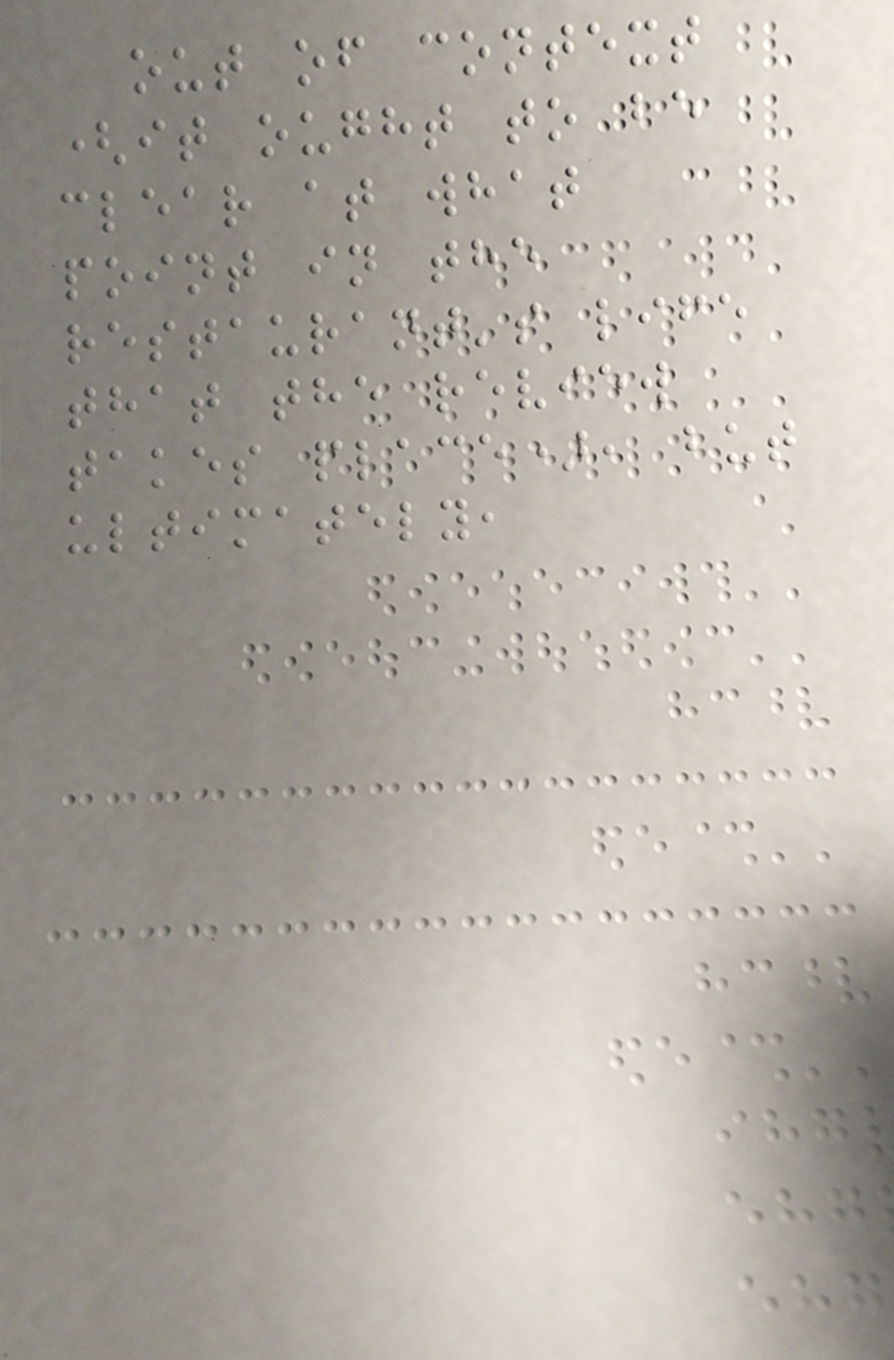out of context
(it ought to be
clear at what
point in the
restaurant's life
that the review
takes place), but
ultimately,
